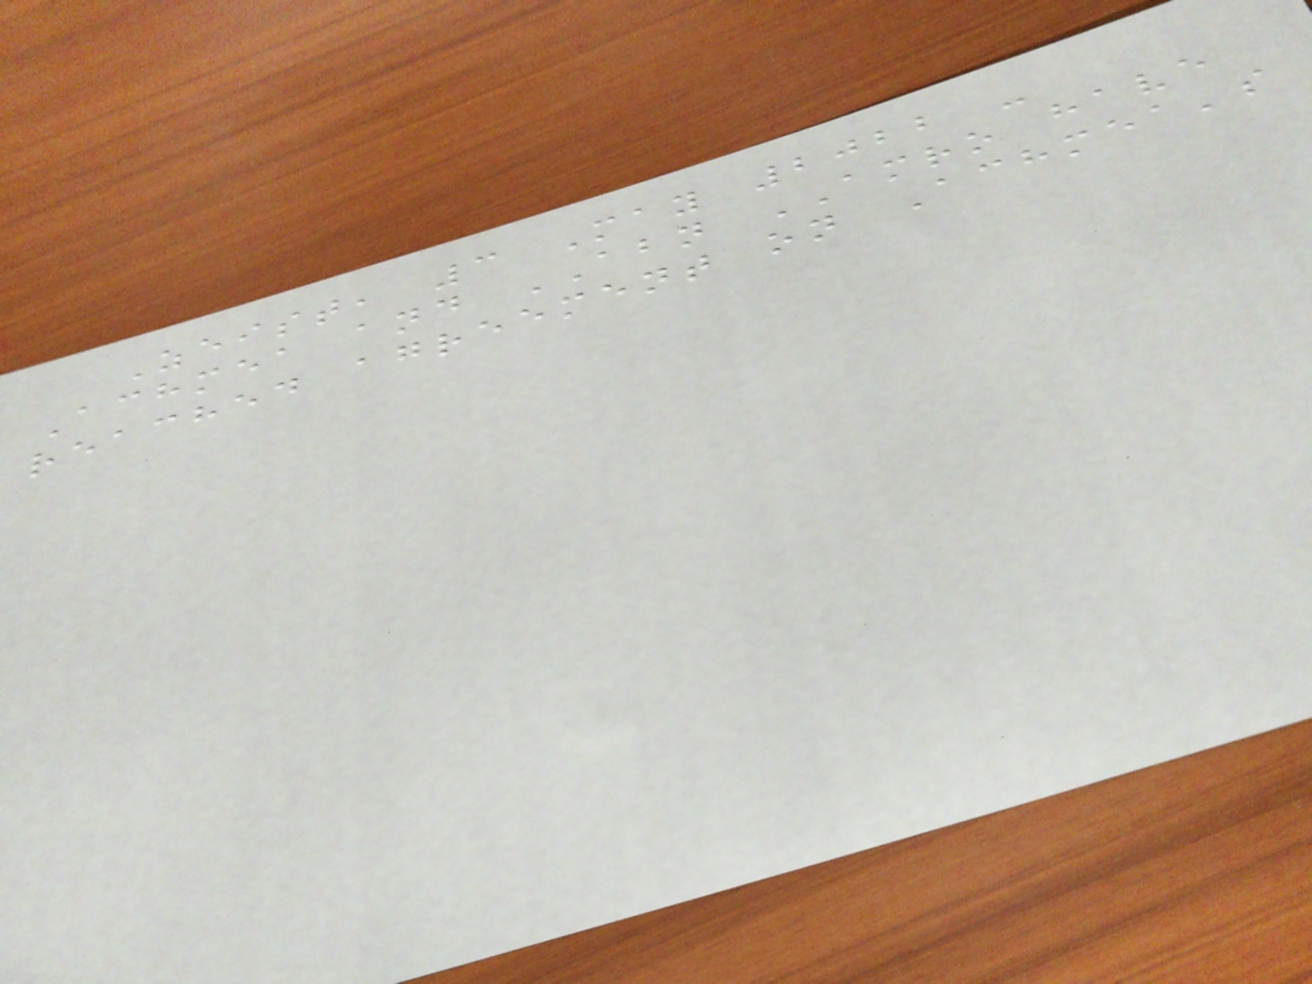Zeist, 3 May 2022 -
Achmea and ABN AMRO have
reached agreement on Achmea's
